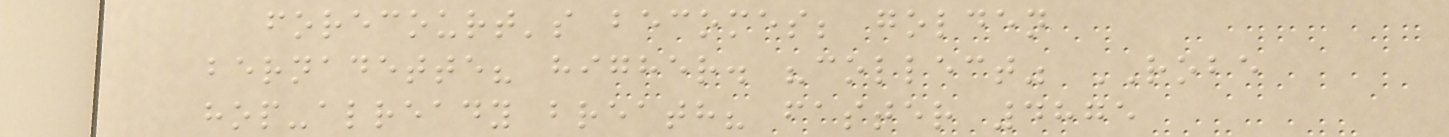forecourt's becomes; golden
bernadette? higher. "collect" ROBE
hop-already breath? faster 4875
